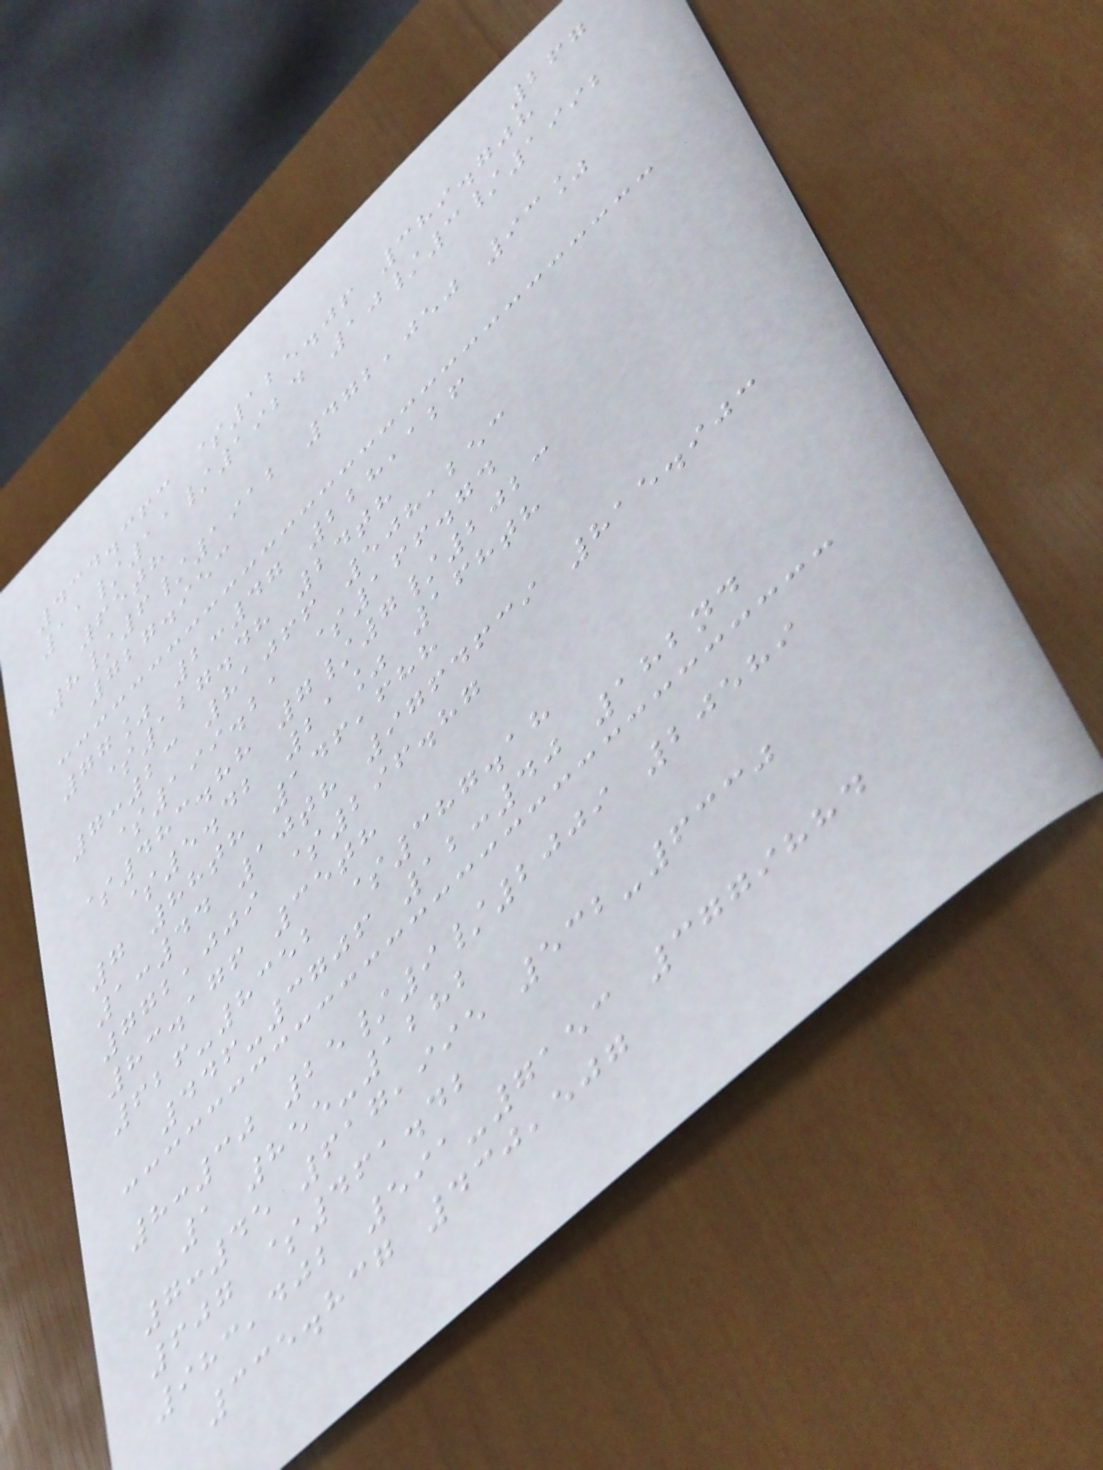267
434.363 $125.06 389.708
11/11/1924 10/3/1992
65th
8/6/1912 472,050 93%
727.953
77% 2:47 228,126
$127.48 24th
7:23 81066 508,253
$199.21 $166.74
$483.88 7/7/2023
$5.42 21% 168th
7 88th 146,688
1:44 10th 9764639 815.903
772,009 $296.87
83.176 35th
626-8352 $387.18
446-3706 12:40 182nd
8:30 25/9/2009 20589
1 855-1282
7:45 617,995 532-6330
607 $461.42
983,402 591-7153 3779884
335.837 430,507
